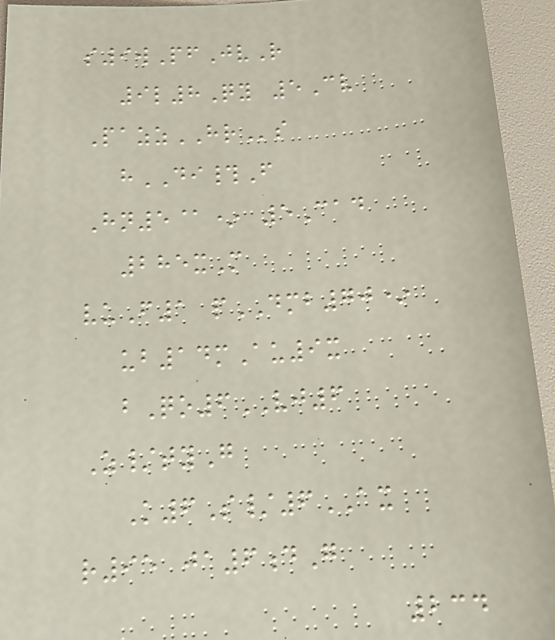s9wPfJvR
9l8Qy 5Cv
PazzHRs
hDI#F
Hn5@* 5Cad
285xM
vuF1 pDMB70*
ub14mAu9x
bQo6VJ6
Z/tyG
K6S/6AX
r95 ja6dG
234
